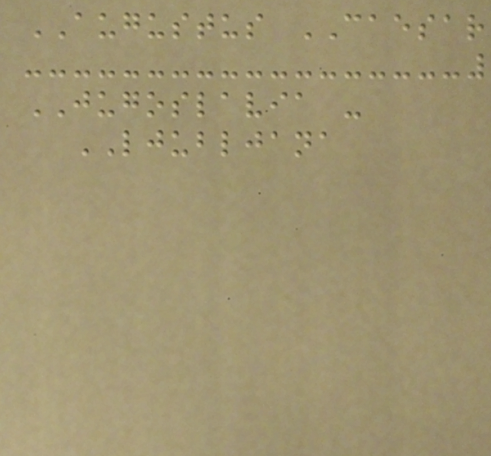AUGUSTUS CAESAR
JUGOSLAVIA -
LJUBLJANA
